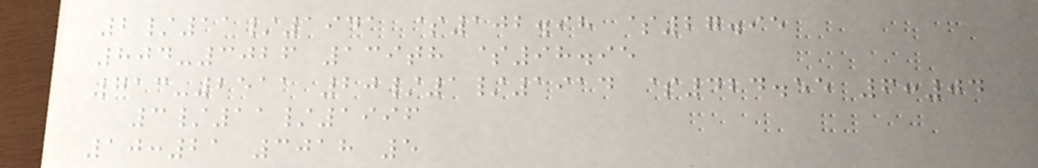2/11/1941 $102.98 $27.95
804-3026 139th $98.95
713-2511 20/1/1914 $424.55 6:04
3/11/1996
10:21 3018 5
